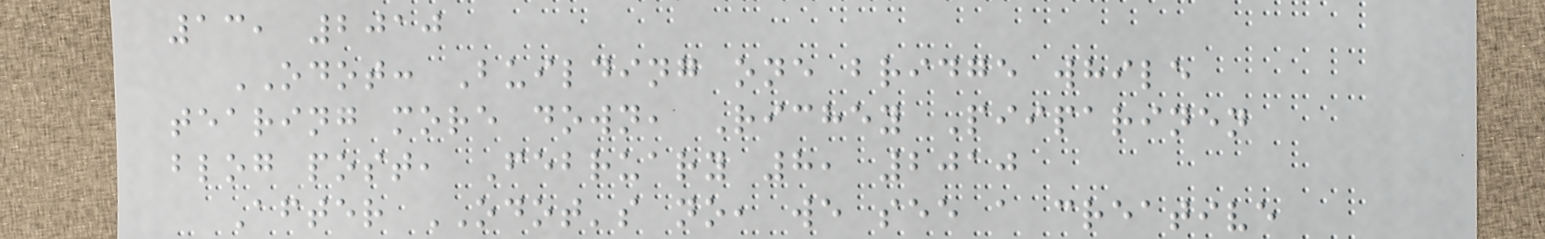13, 2010
ODOT: Building one bridge while
tearing more down, Richey Piiparinen
blog post, February 8, 2010
After ODOT's no, we see a creative
